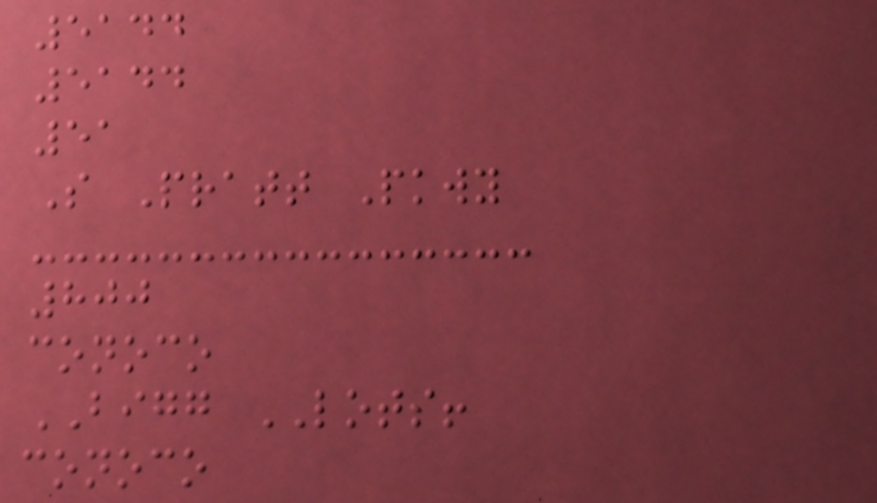5144
5144
51
S Pratt Pkwy
800
conoco
BIGG LOTS!
conoco
